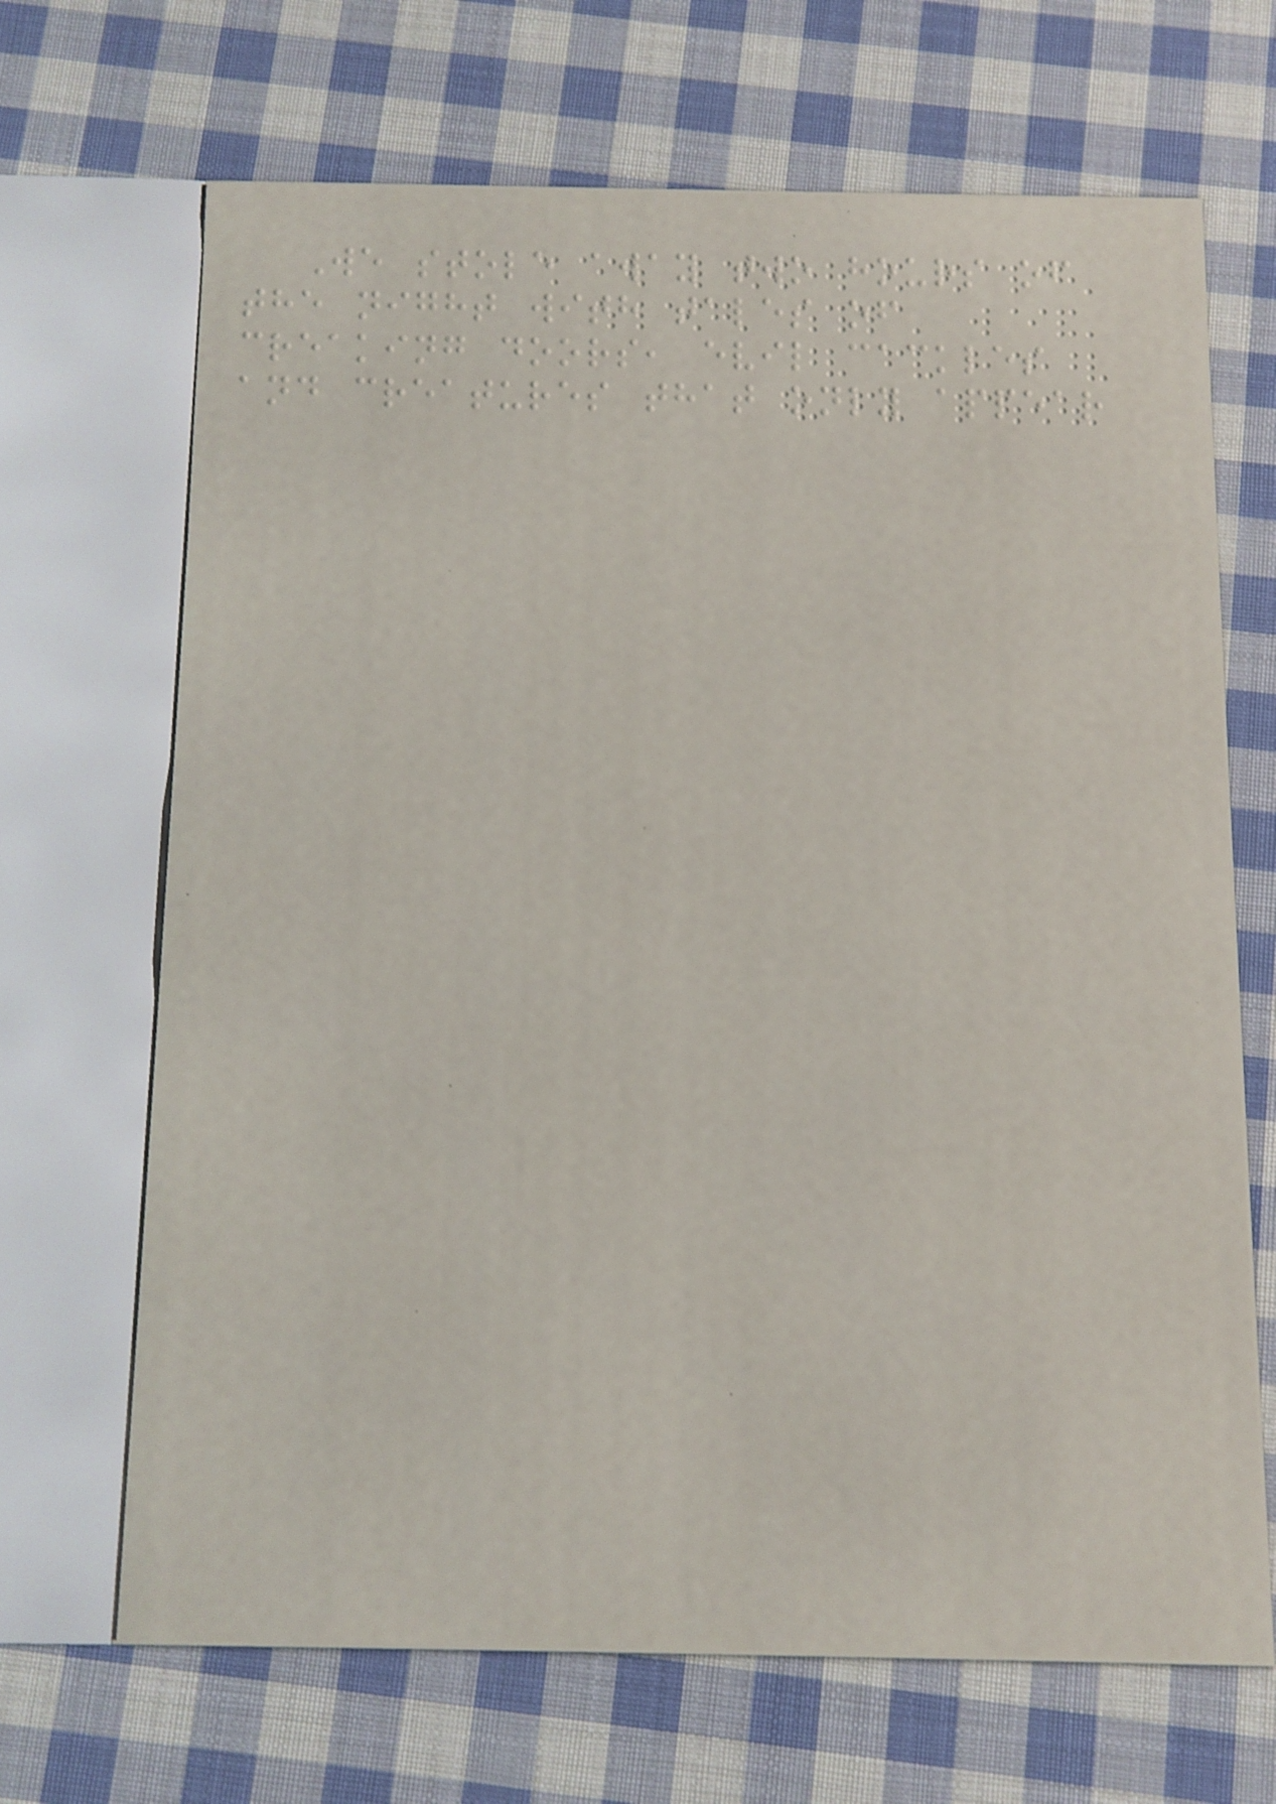We stole away two hours of
the night with tales of
creaking doors, evil cackles
and creatures that only appear
